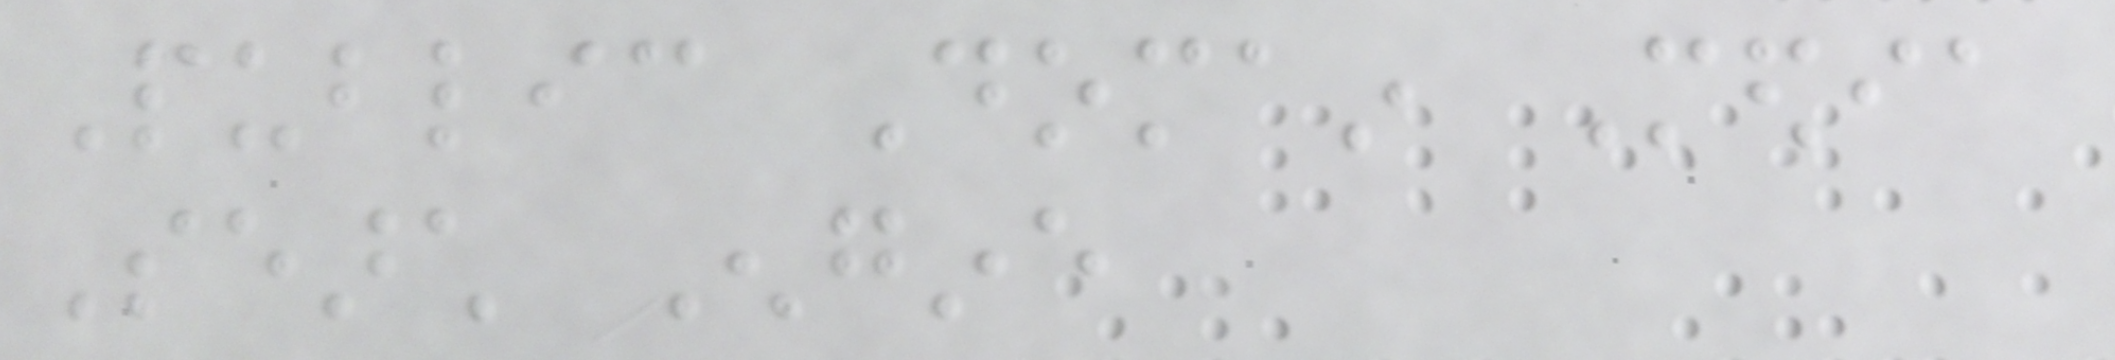Public Domain Media
Search Engine
